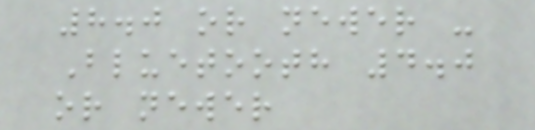8.0 or newer -
Bluetooth 4.0
or newer
